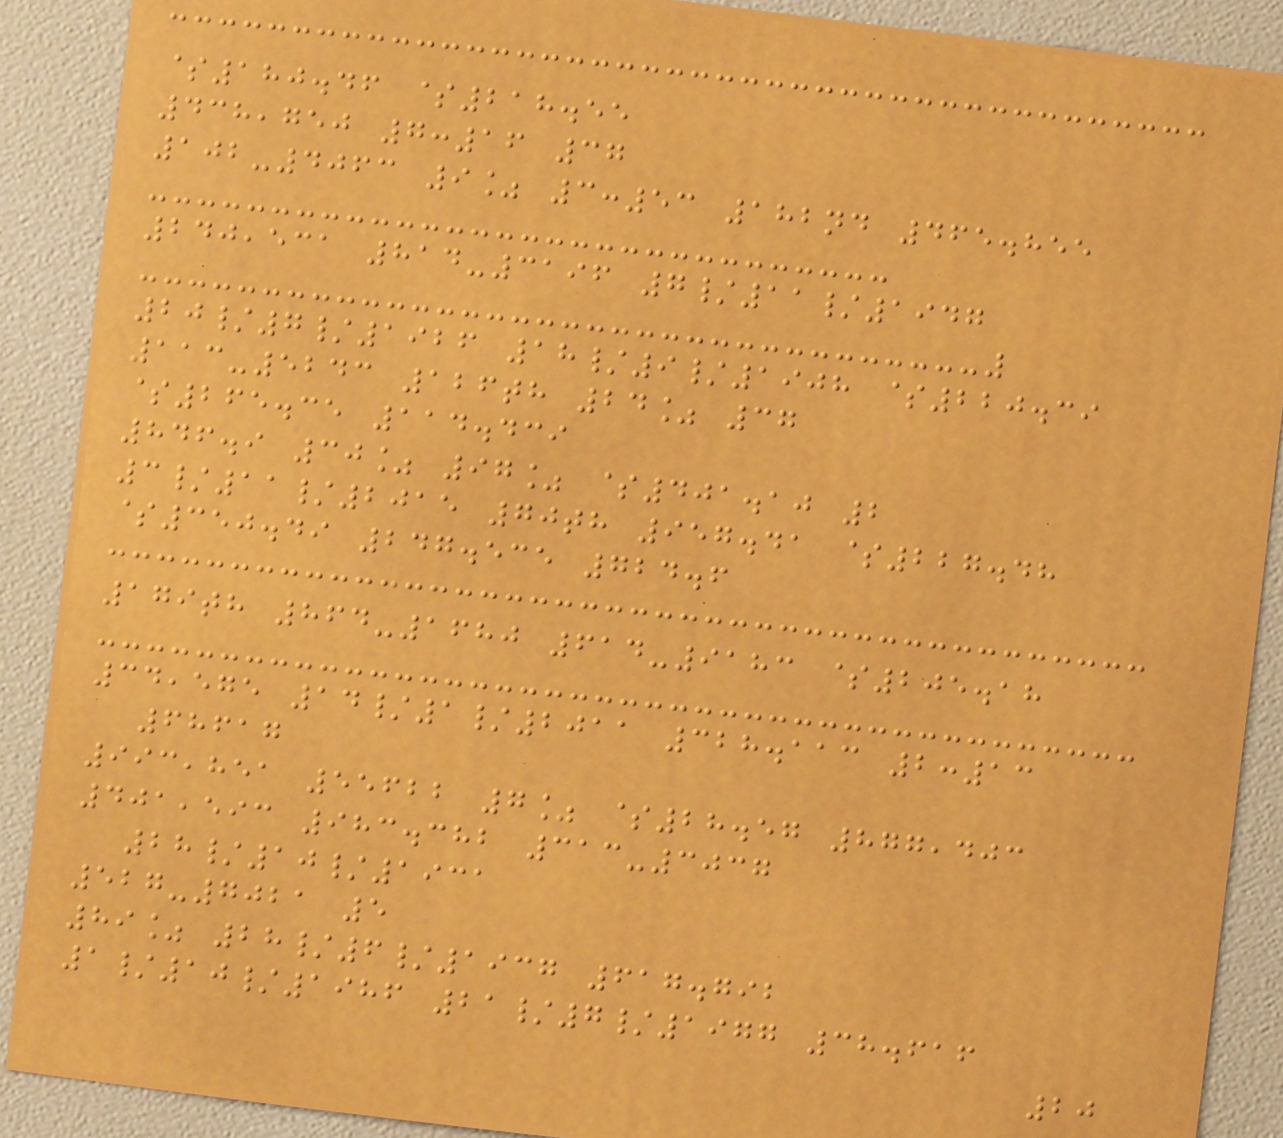$180.46 $218.55
438,750 7:16 37
102-4063 9% 3:53 182nd 465.855
240,531 814-3196 7/11/1947
20/7/1926 18/9/1908 $220.39
113-5243 126th 24% 37
$265.35 114.439
846.9 30% 97% $401.10 2
3/11/2015 70th 957.41 $227.48
$350.49 247.535 724.6
179th 864-1680 614-9183 $205.18
34,575 14/1/2011 328.113 2:13
68617
993,851 55622 7% $28.57 877,403
401,593 983.382 313-3037
28/10/1931
527-7021 5
89% 28/6/1937 617.792
1/10/1986 21/7/1977 38.616
20
